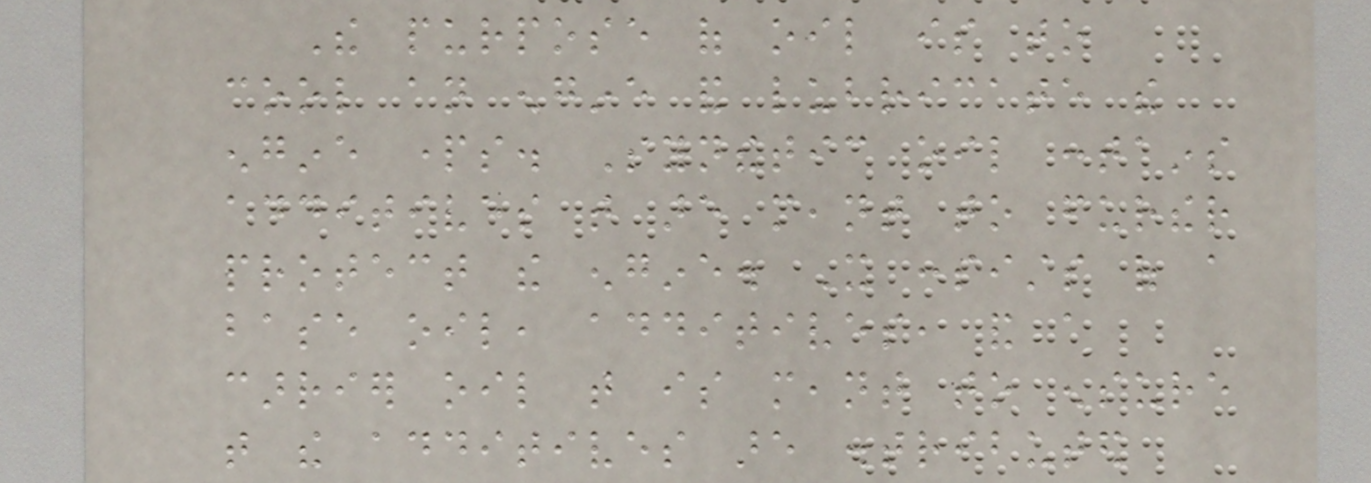The purpose of oil is to
cool an engine and lubricate the
engine parts. Synthetic oil contains
additives that are meant to further
protect the engine. It consists of a
base oil, additives, and a
carrier oil that is meant to ensure
that the additives are distributed
